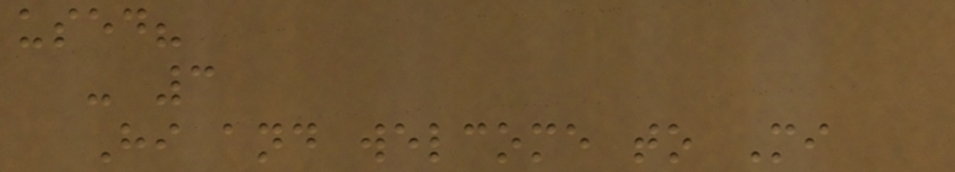used?
- 3
Hi and welcome to Mi
